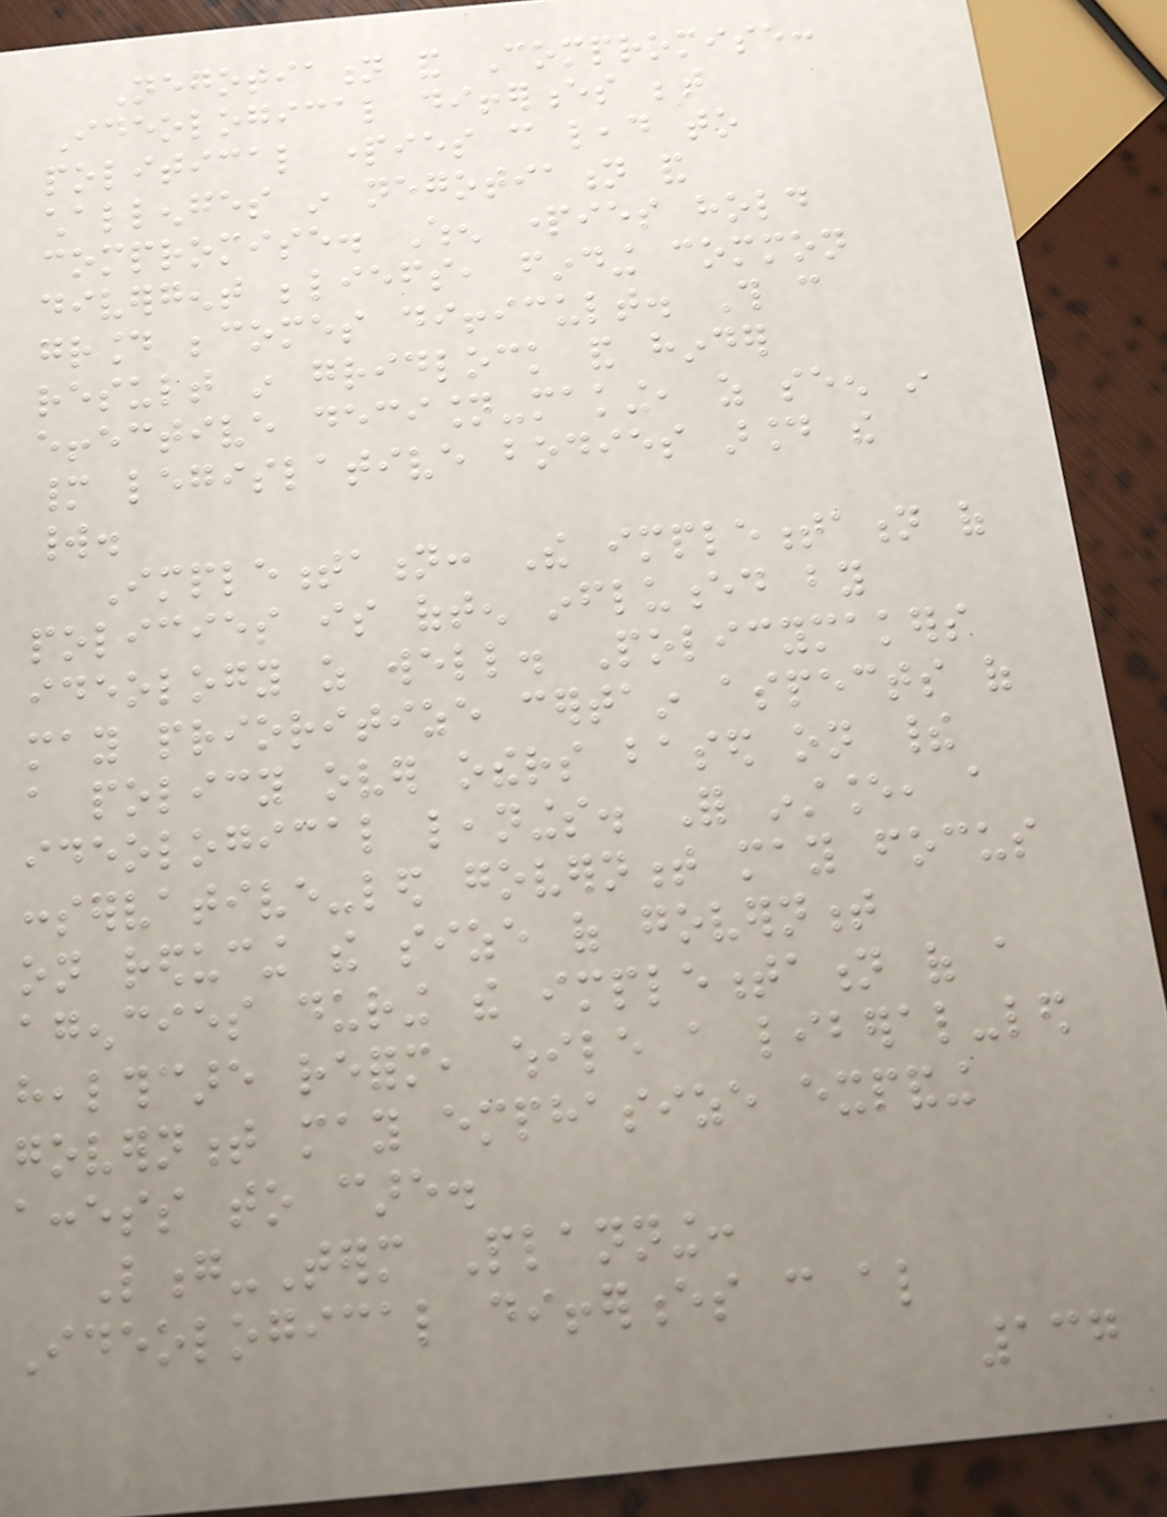Negotiation and Compromise:
Ideological differences between
political parties can lead to
challenges in negotiation and
compromise. When parties hold
divergent beliefs, finding common
ground becomes difficult. This can
result in gridlock and hinder
effective decision-making, as seen in
many legislative bodies around the
world.
Implementation: The implementation of
policies is often influenced by
ideology as well. Policymakers
may prioritize certain aspects of
a policy over others based on their
ideological leanings. For instance, a
conservative-led government may focus
on reducing the size of government
agencies during the implementation of a
healthcare reform, while a liberal-led
government may emphasize expanding
access to care.
Long-Term Planning:
Ideological differences can also
137
